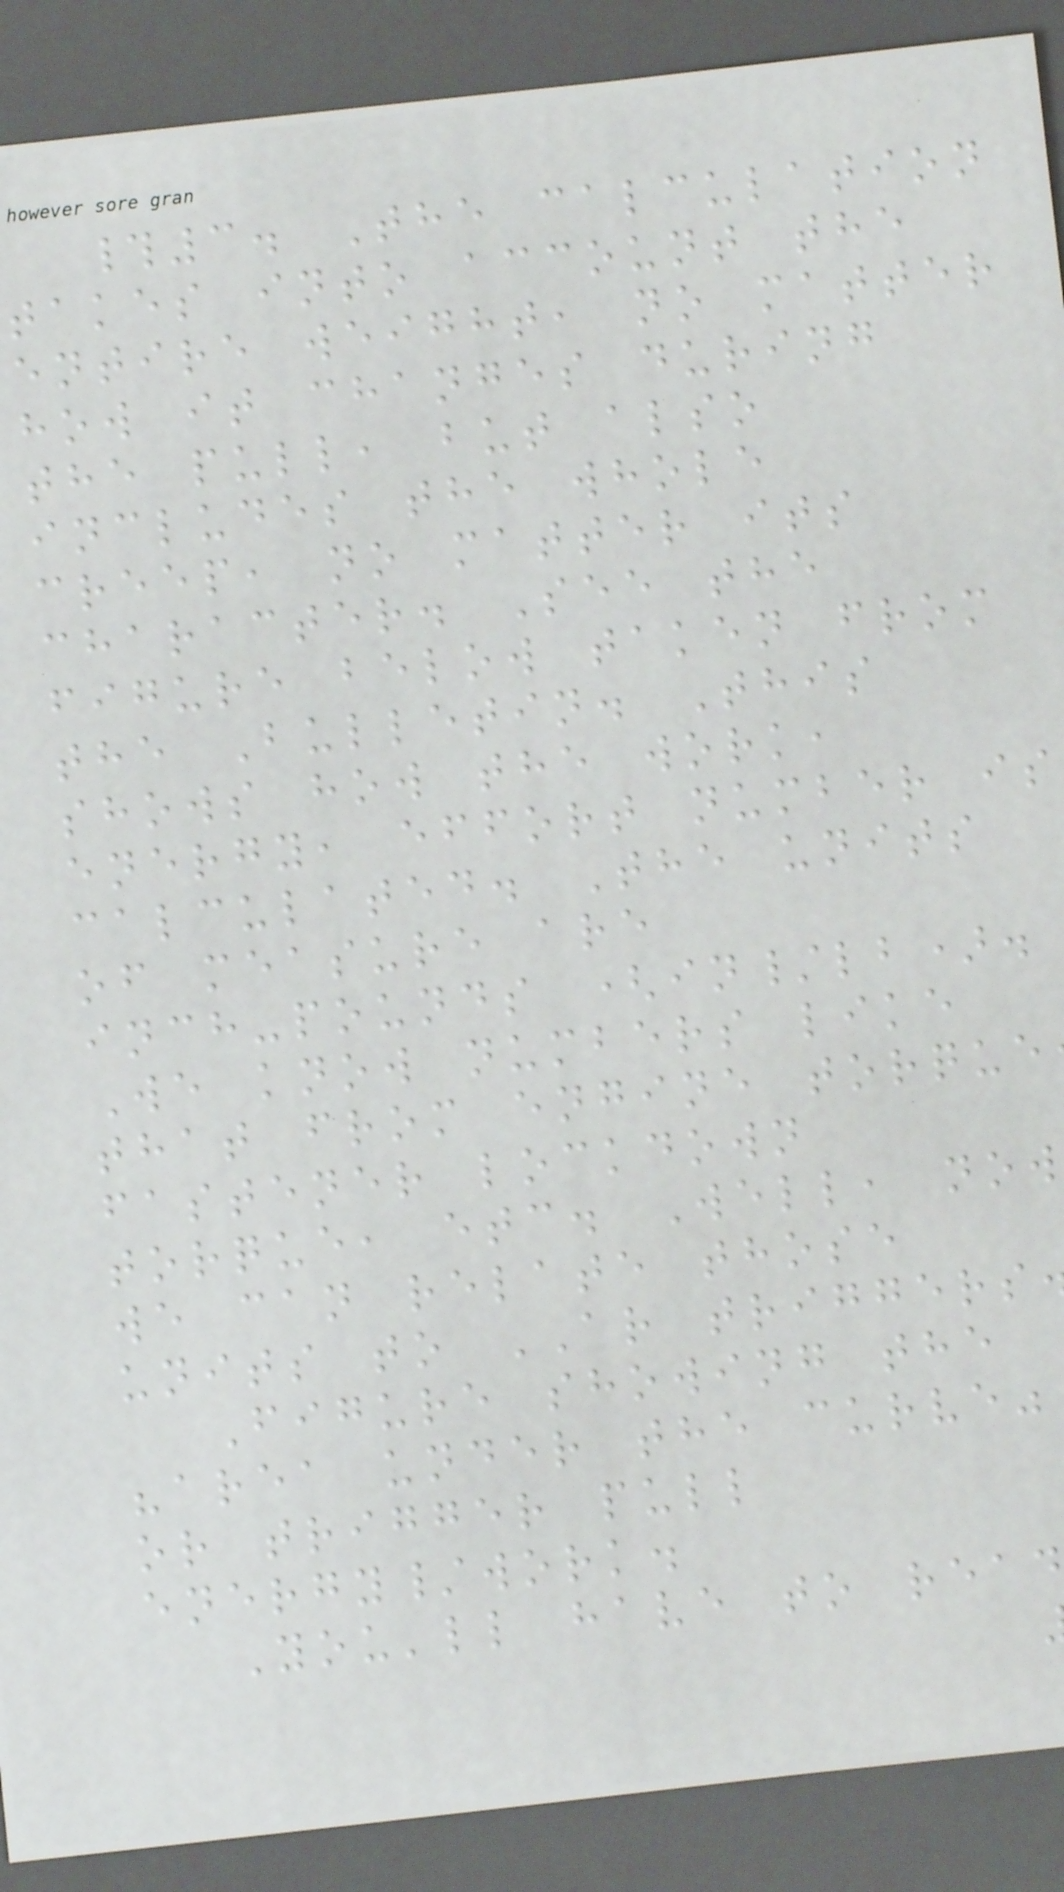#3. The calculation
takes into account the
entire weight, no matter
how it changes during
the pull, but also
includes the whole
creep, no matter its
character. See the
figure below taken from
the Bulletin. This
shows how the work,
energy, effort number is
calculated. The units
of measure are
inch-pounds (in/lb).
We know numbers like
that from engine torque
fastener lockdown
torque, etc. Well, now
we can relate those
units to AR triggers
Figure showing the
"area under the curve"
or trigger pull
energy/work.
You'll have to read
